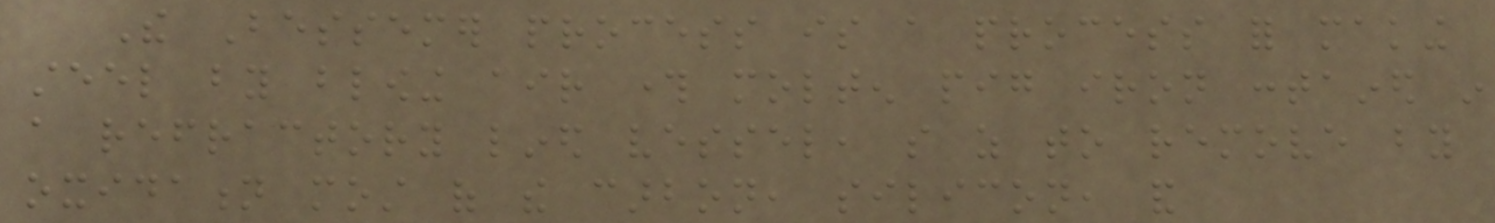The Bessemer process is a process for making
steel by blowing air through molten pig iron contained in
a refractory lined vessel, so as to remove by
oxidation most of the carbon, silicon, and
